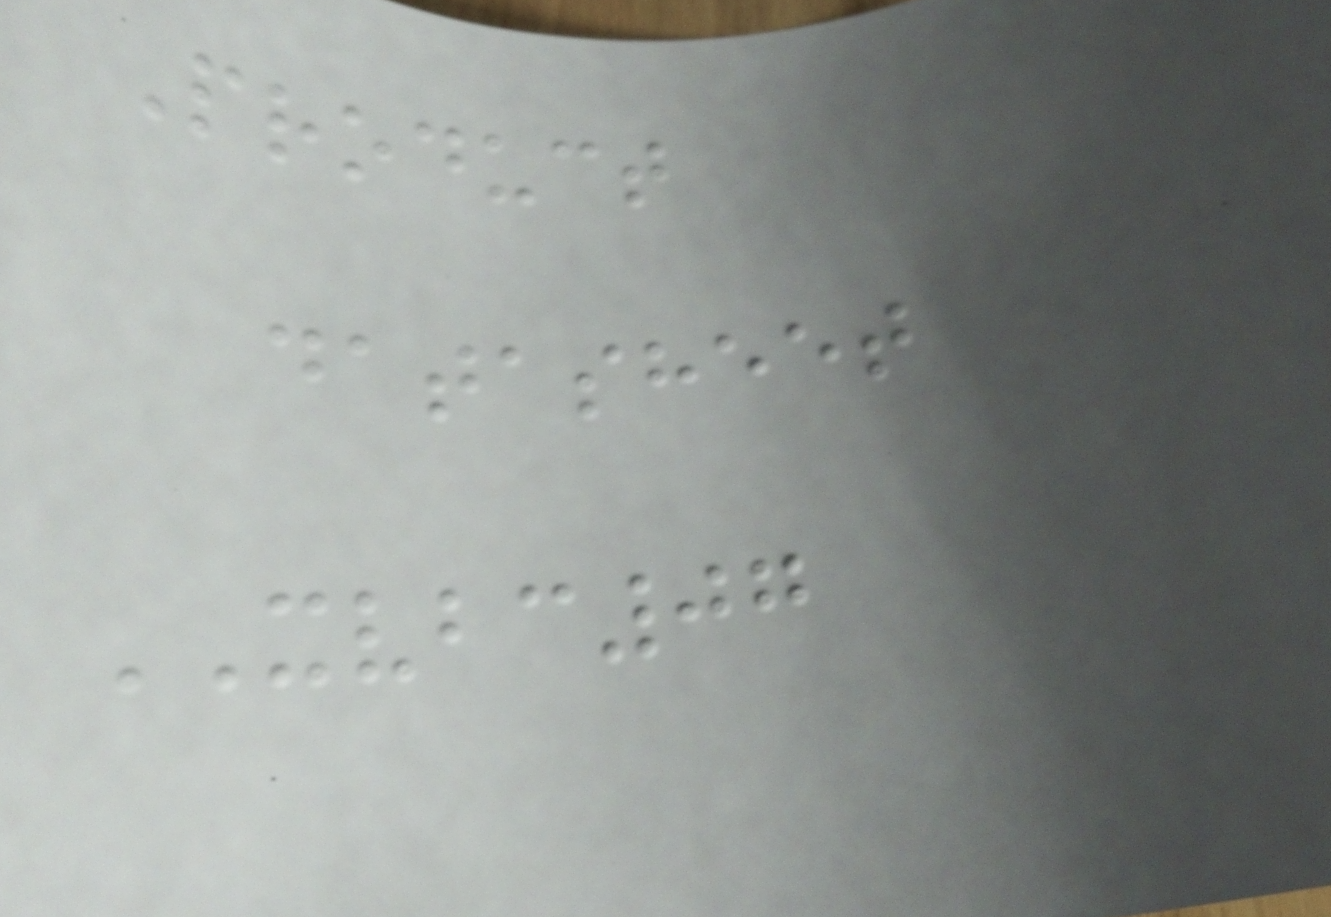Product
datasheet
XVBC07
